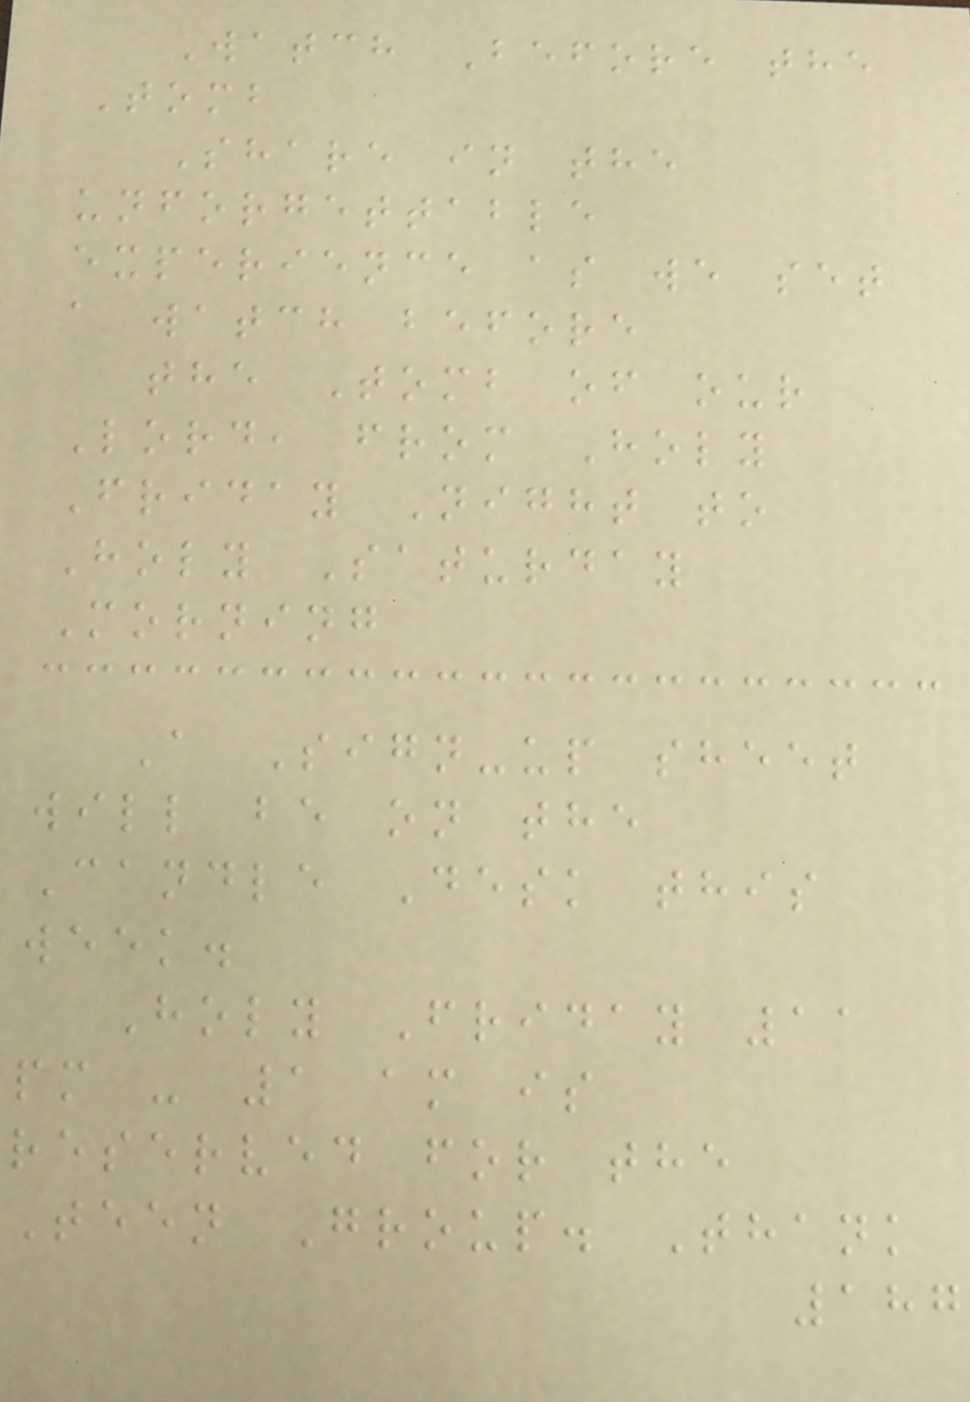Watch Before the
Tomb
Share in the
unforgettable
experience as we set
a watch before
the Tomb of our
Lord, from Holy
Friday Night to
Holy Saturday
Morning
A Sign-up sheet
will be on the
Candle Desk this
week.
Holy Friday 11
pm - 1 am is
reserved for the
Teen Group. Thank
187
